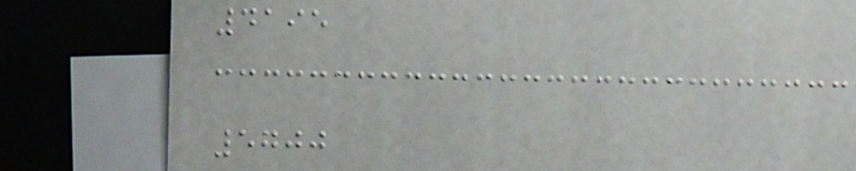4195
5700
